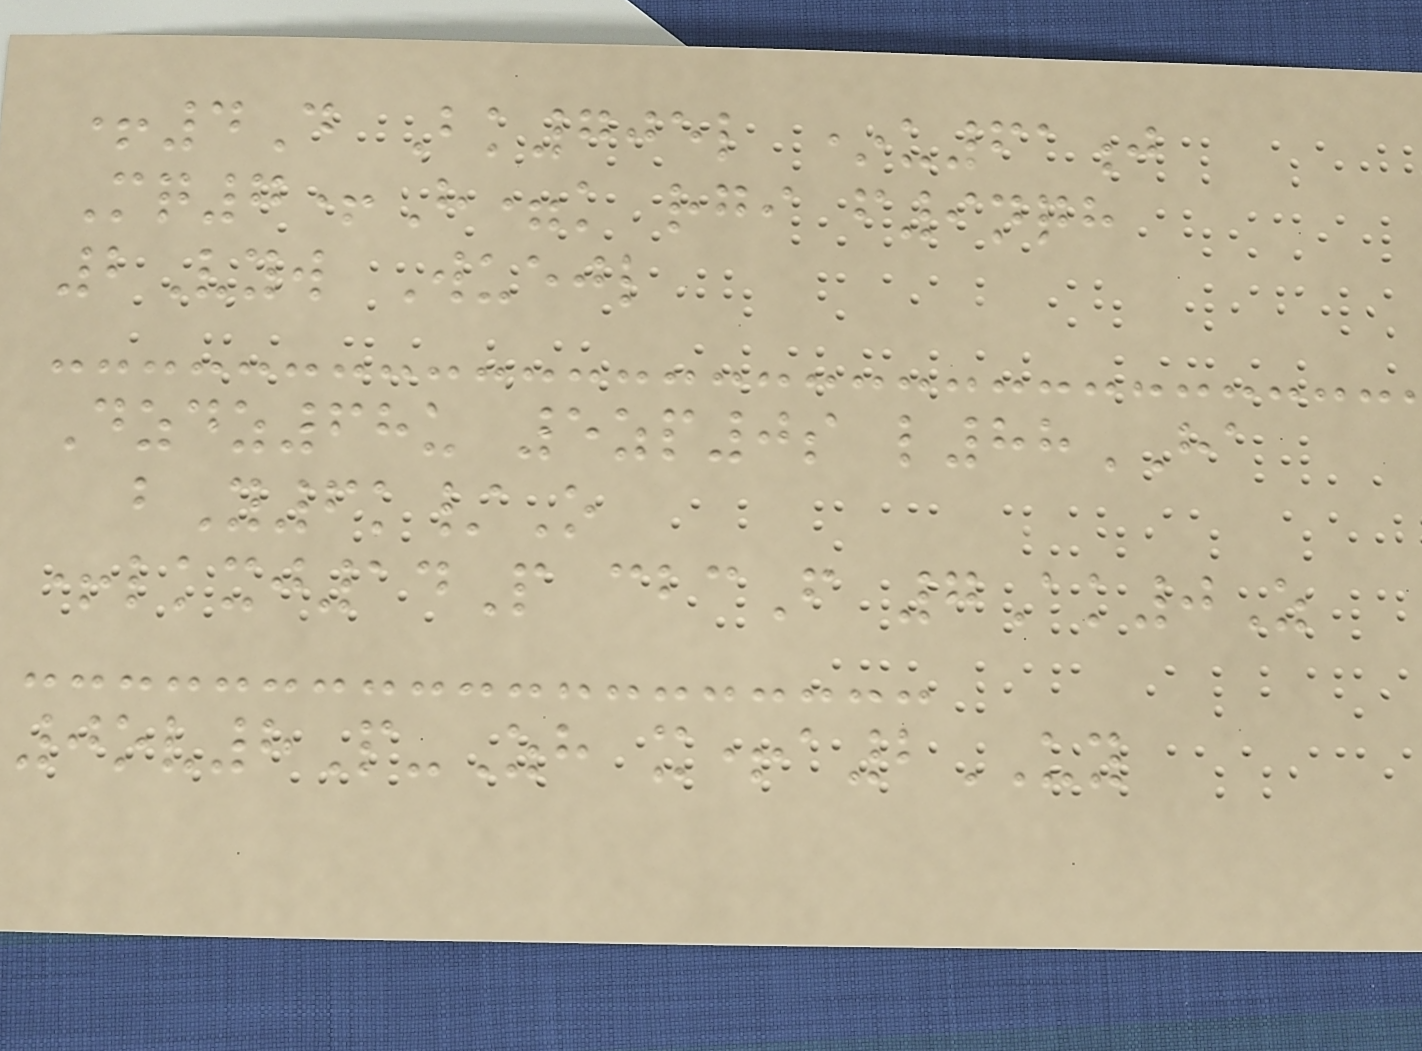+4D Bk705l *u61j
Mq7+H=k rgi f9nqh
2Vyw Wuejl
Dzdz68u 5zp0s l88HA
bY6k/O
+lkxj14P cbcF 7Ak0Z
0ov8P-Zh x+a2UY
